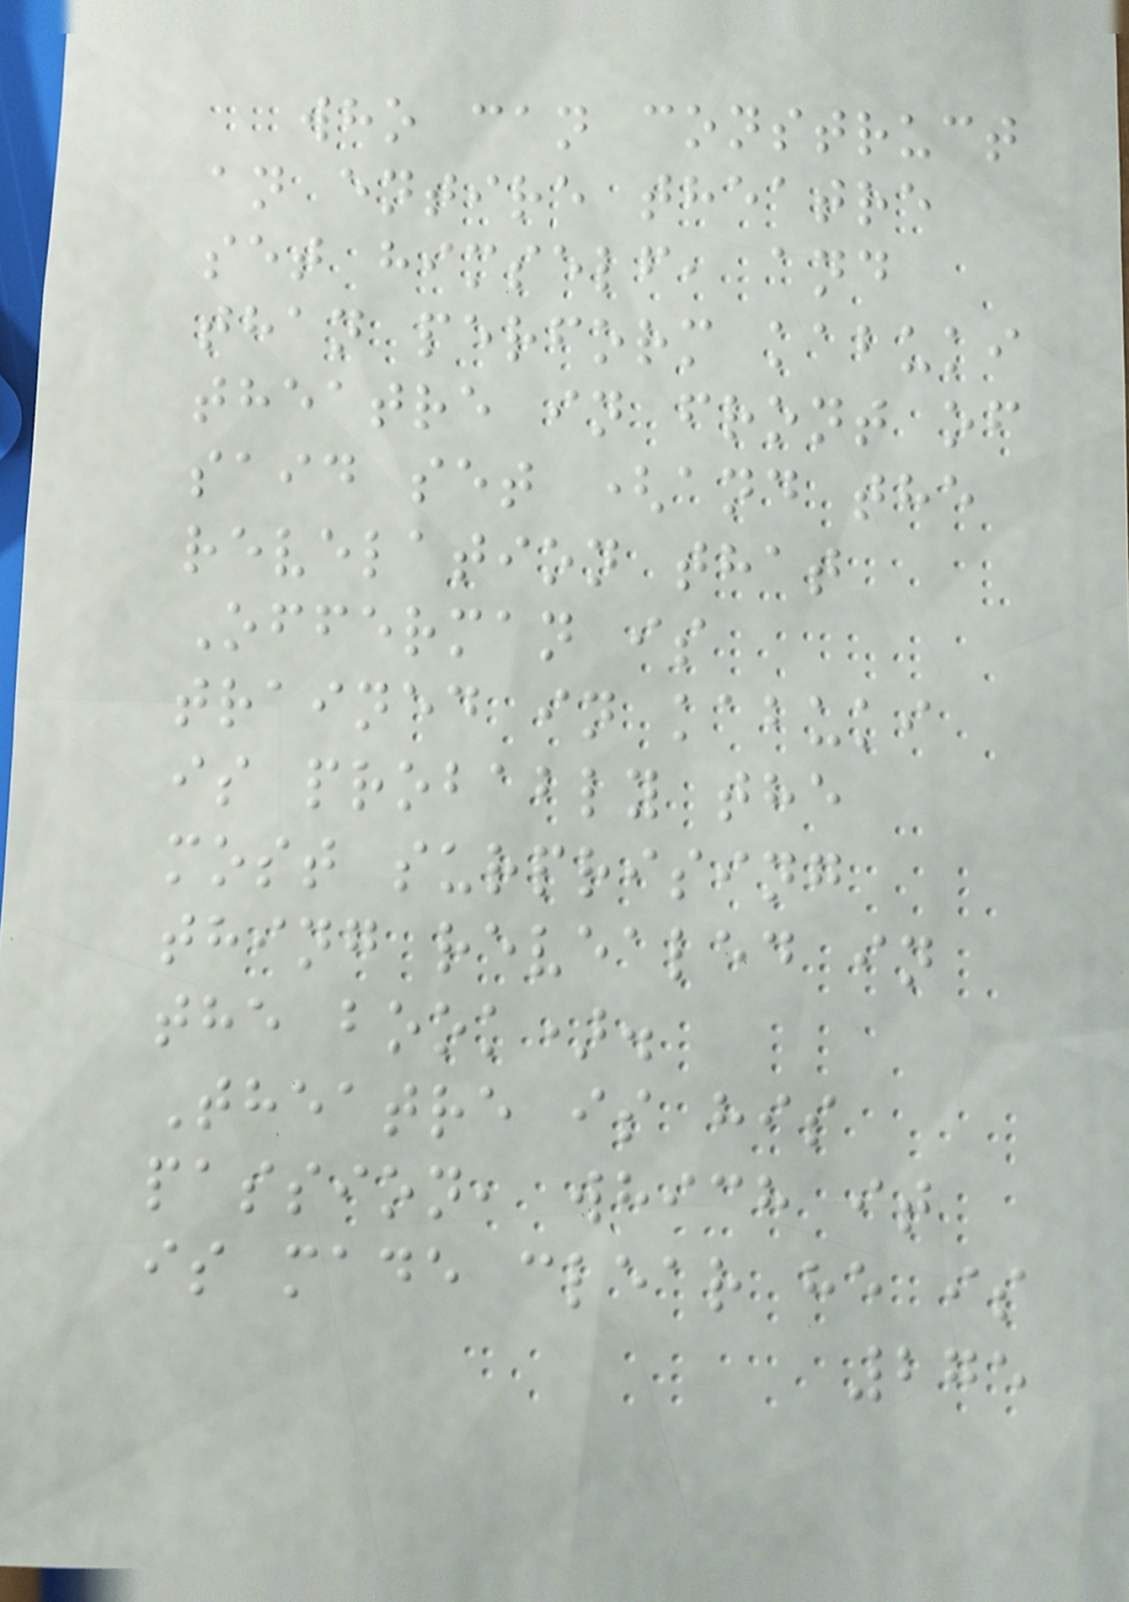who can construct
an entire theatre
set himself, and
than perform kabuki
theatre in front of
said set (and the
revelation that
Offerman is
trained in kabuki
is probably the
most surprising
thing revealed in
the book).
Theatre is his
passion, which it
is made clear he is
275
